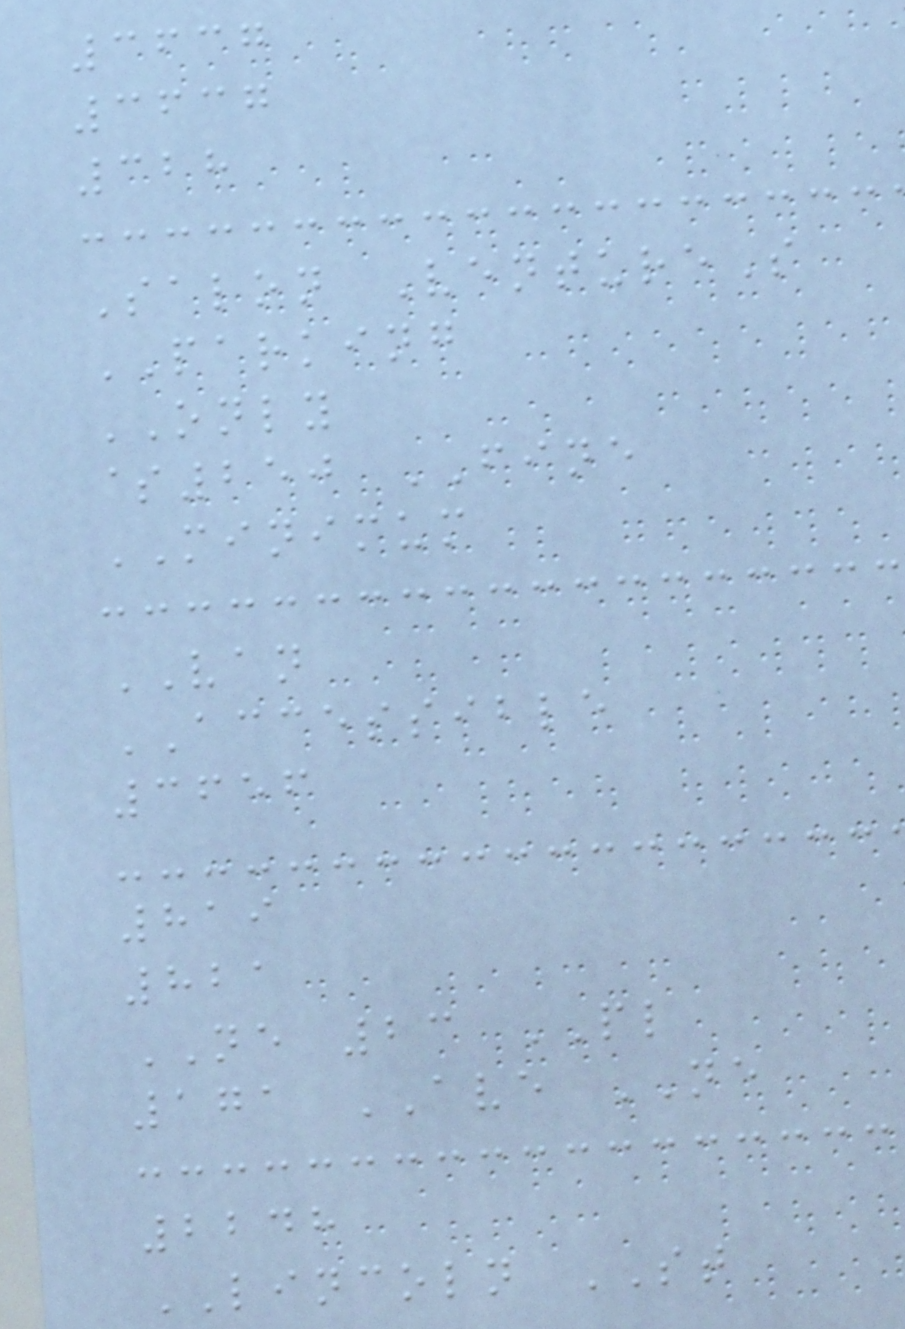3637
3637
328
Salon VentureS
PARKING
ONLY
$250 FINE
MINIMUM
VAN
ACCESSIBLE
3656
819
821
NE 23 PL
171 AVE NE
2248
LINCOLN ST
